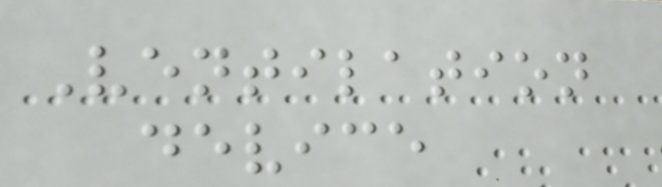Ventilation
device
